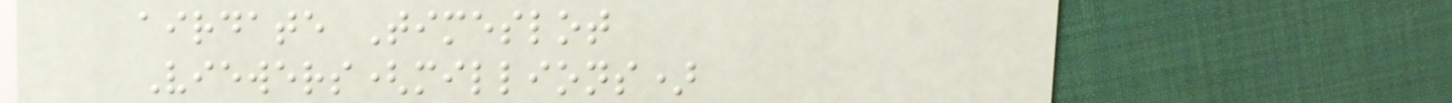airdate Timeslot
Viewers(millions)
